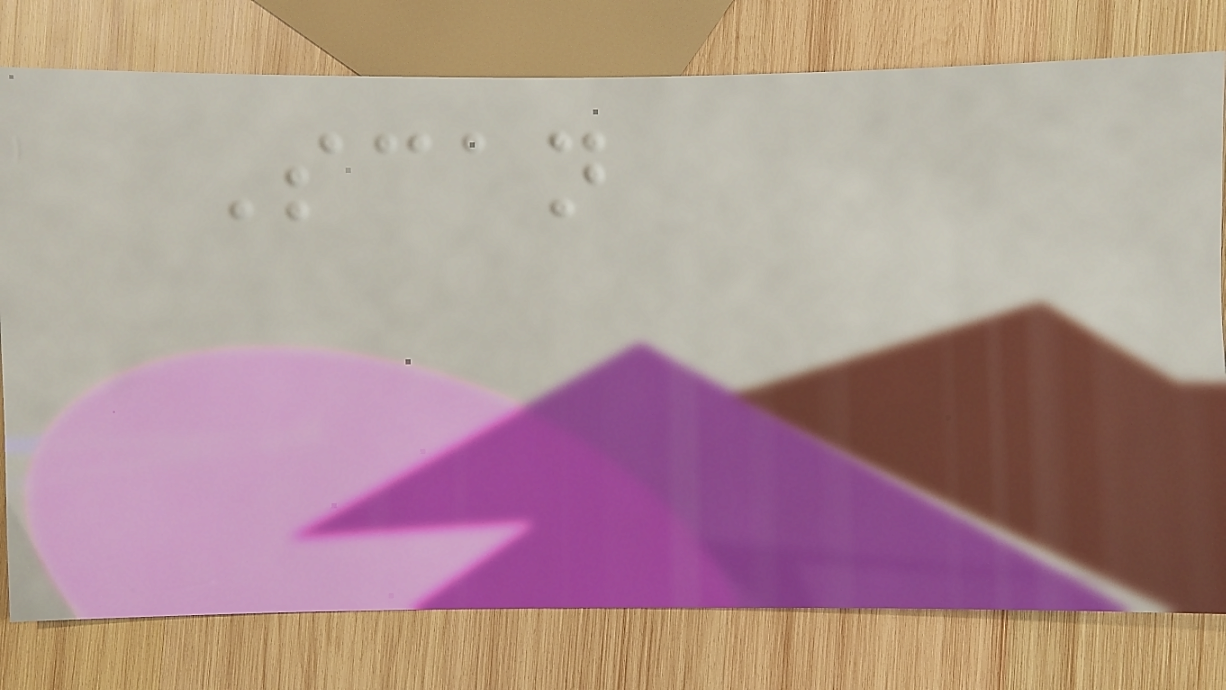Scan
